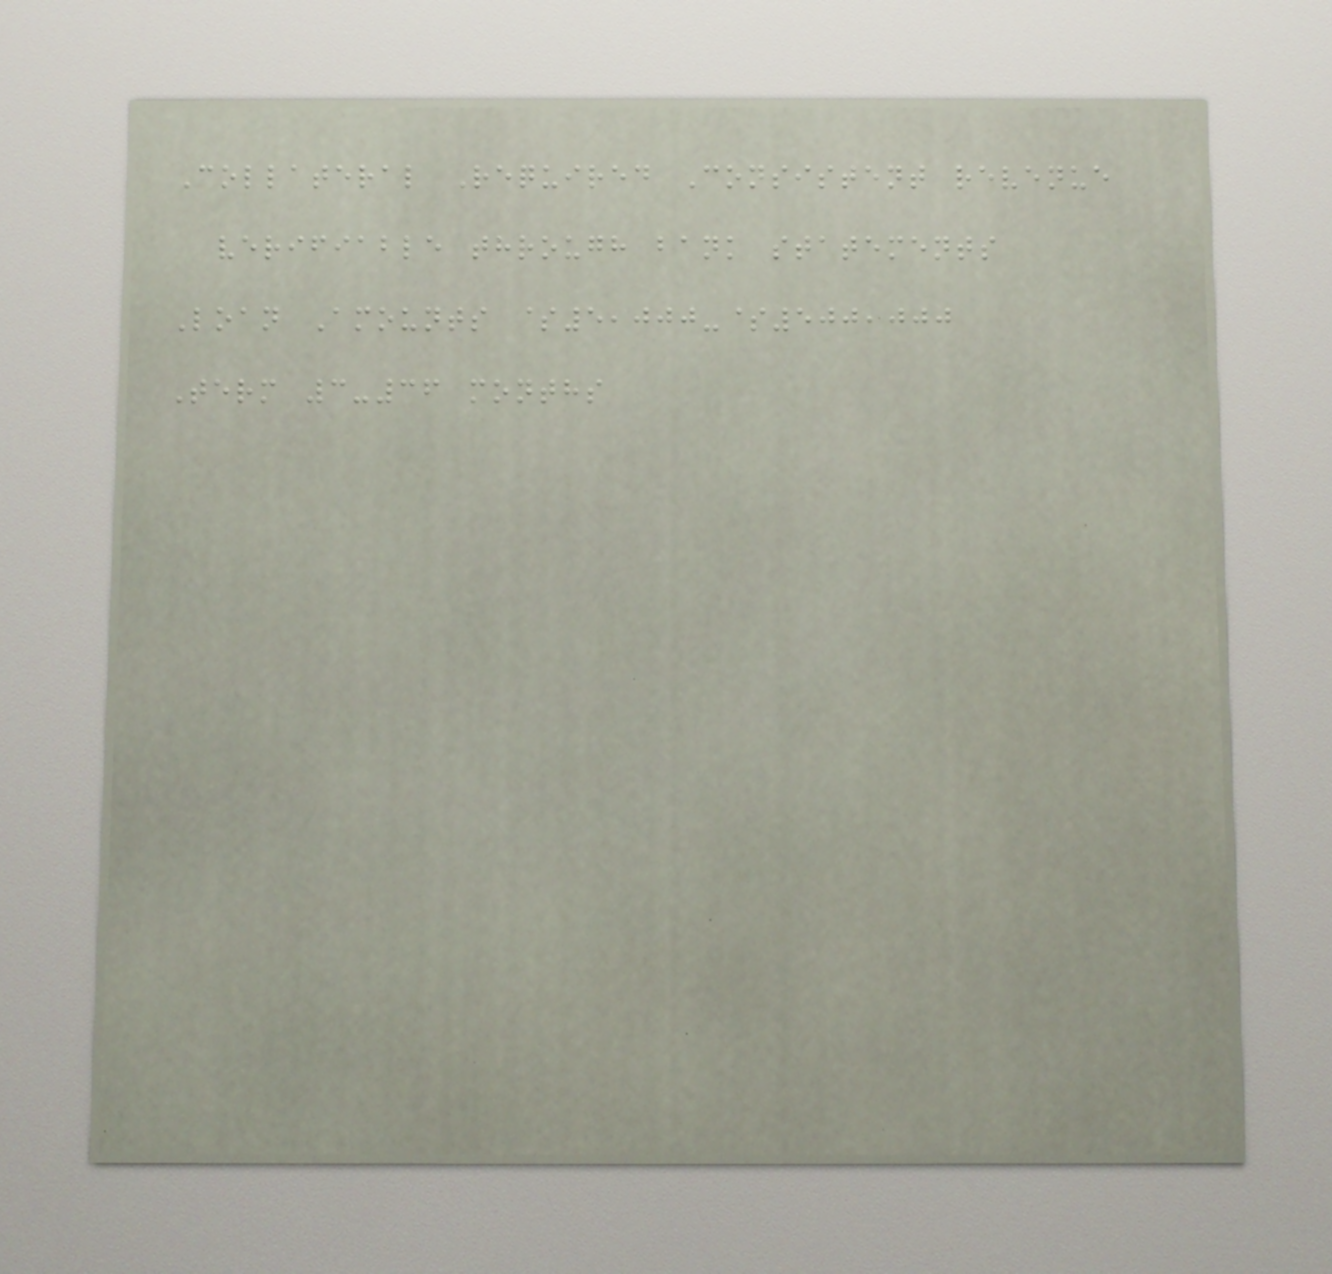Collateral Required Consistent revenue
verifiable through bank statements
Loan Amounts $5,000-$500,000
Term 3-36 months
